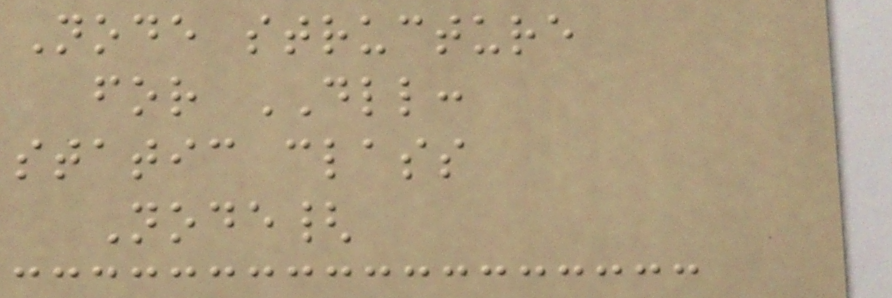Node structure
for DLL:
static class
Node{
